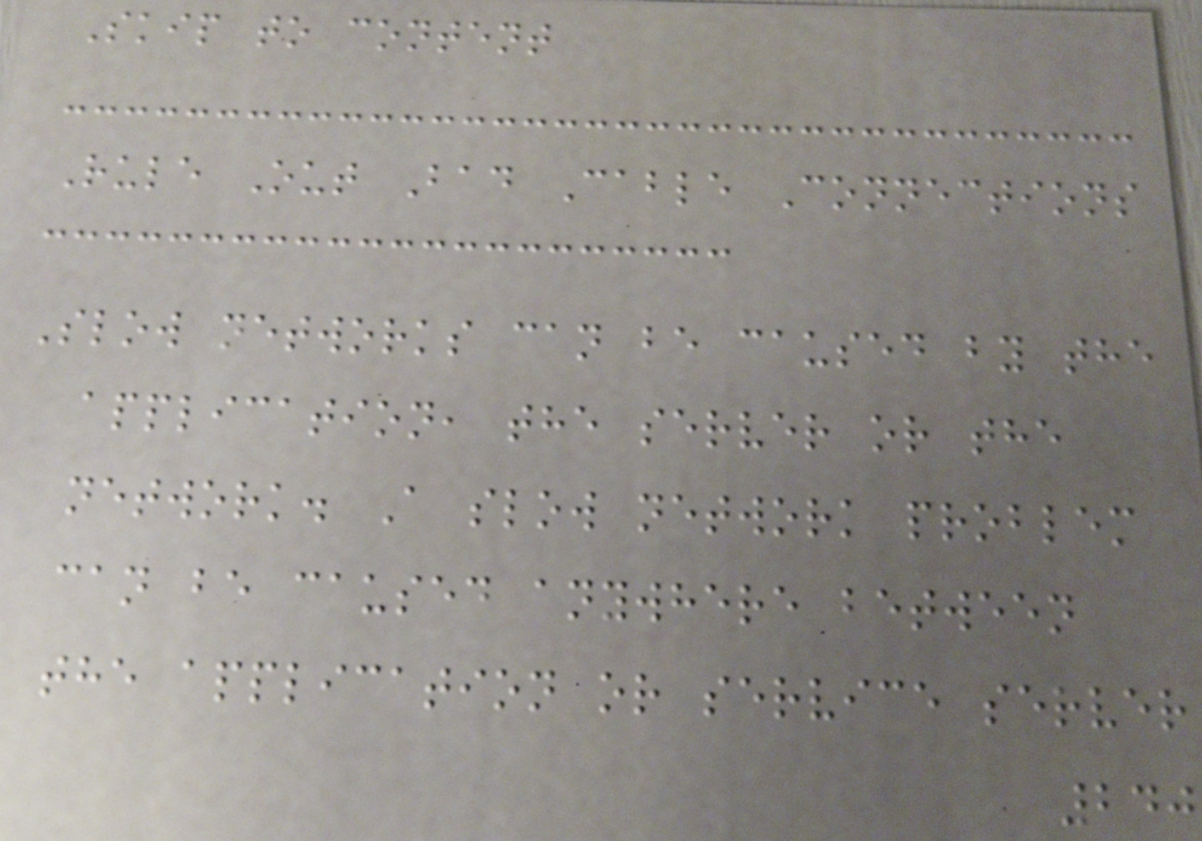Skip to content
Rule Out Bad Cable Connections
Slow networks can be caused by the
application, the server or the
network. A slow network problem
can be caused anywhere between
the application or service server
240
